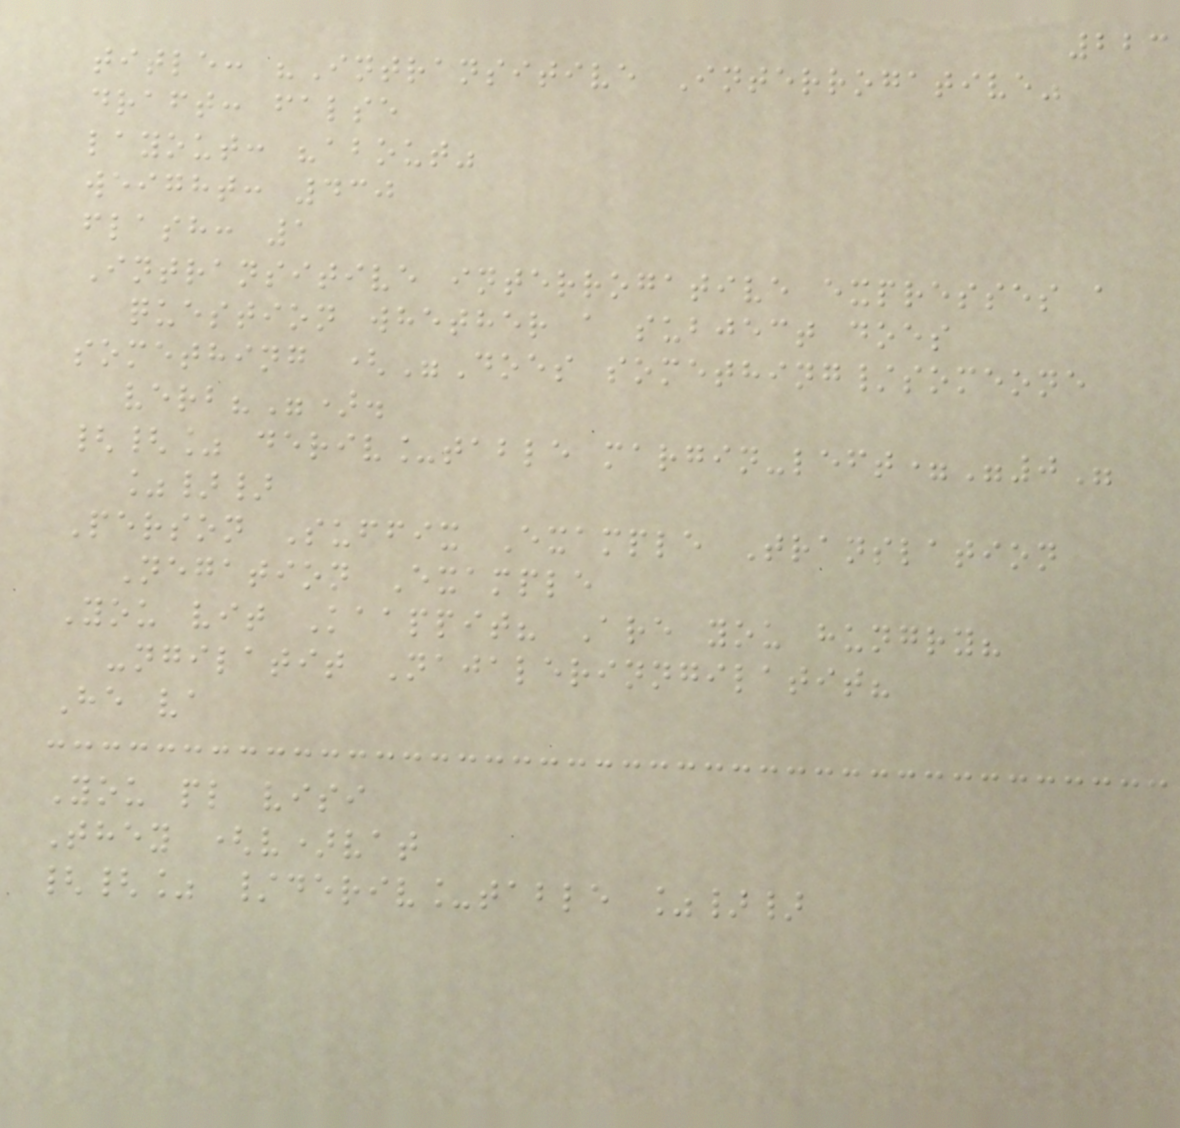223
title: "Intransitive Interrogative"
draft: false
layout: "about"
weight: 430
flash: 1
Intransitive interrogative expresses a
question whether a subject does
something ("Does something/someone
verb?").
{{% deriv_table margin-left="0"
%}}
Person Suffix Example Translation
Negation Example
You vit Kaappit? Are you hungry?
-ngilatit Najalerinngilatit?
He va
You pl visi
They (v)vat
{{% /deriv_table %}}
